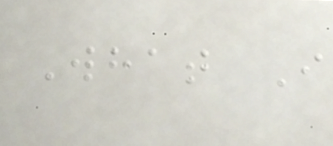What I
